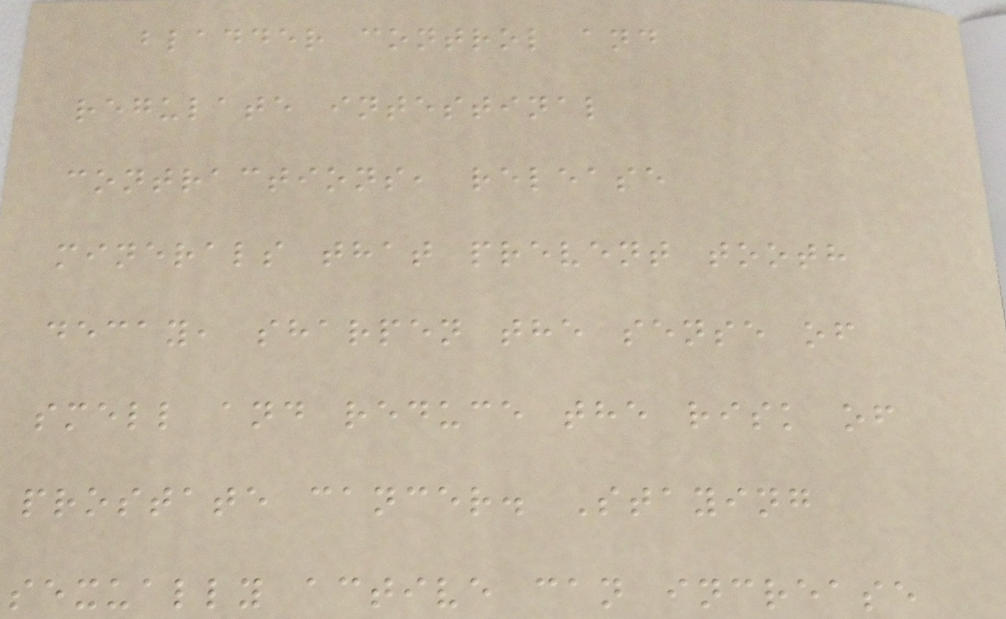bladder control and
regulate intestinal
contractions, release
minerals that prevent tooth
decay, sharpen the sense of
smell and reduce the risk of
prostate cancer. Staying
sexually active can increase
